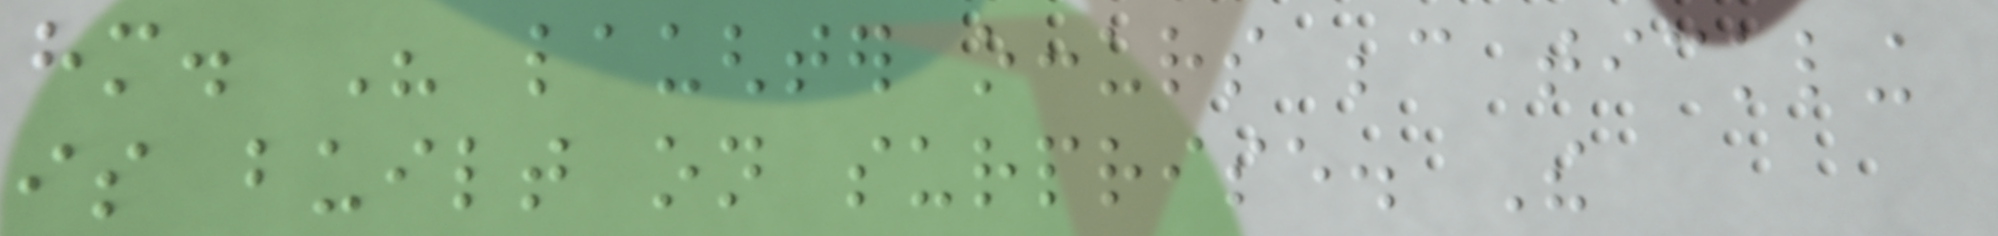him. His laughter occurs because tickling
is built on surprise. The
